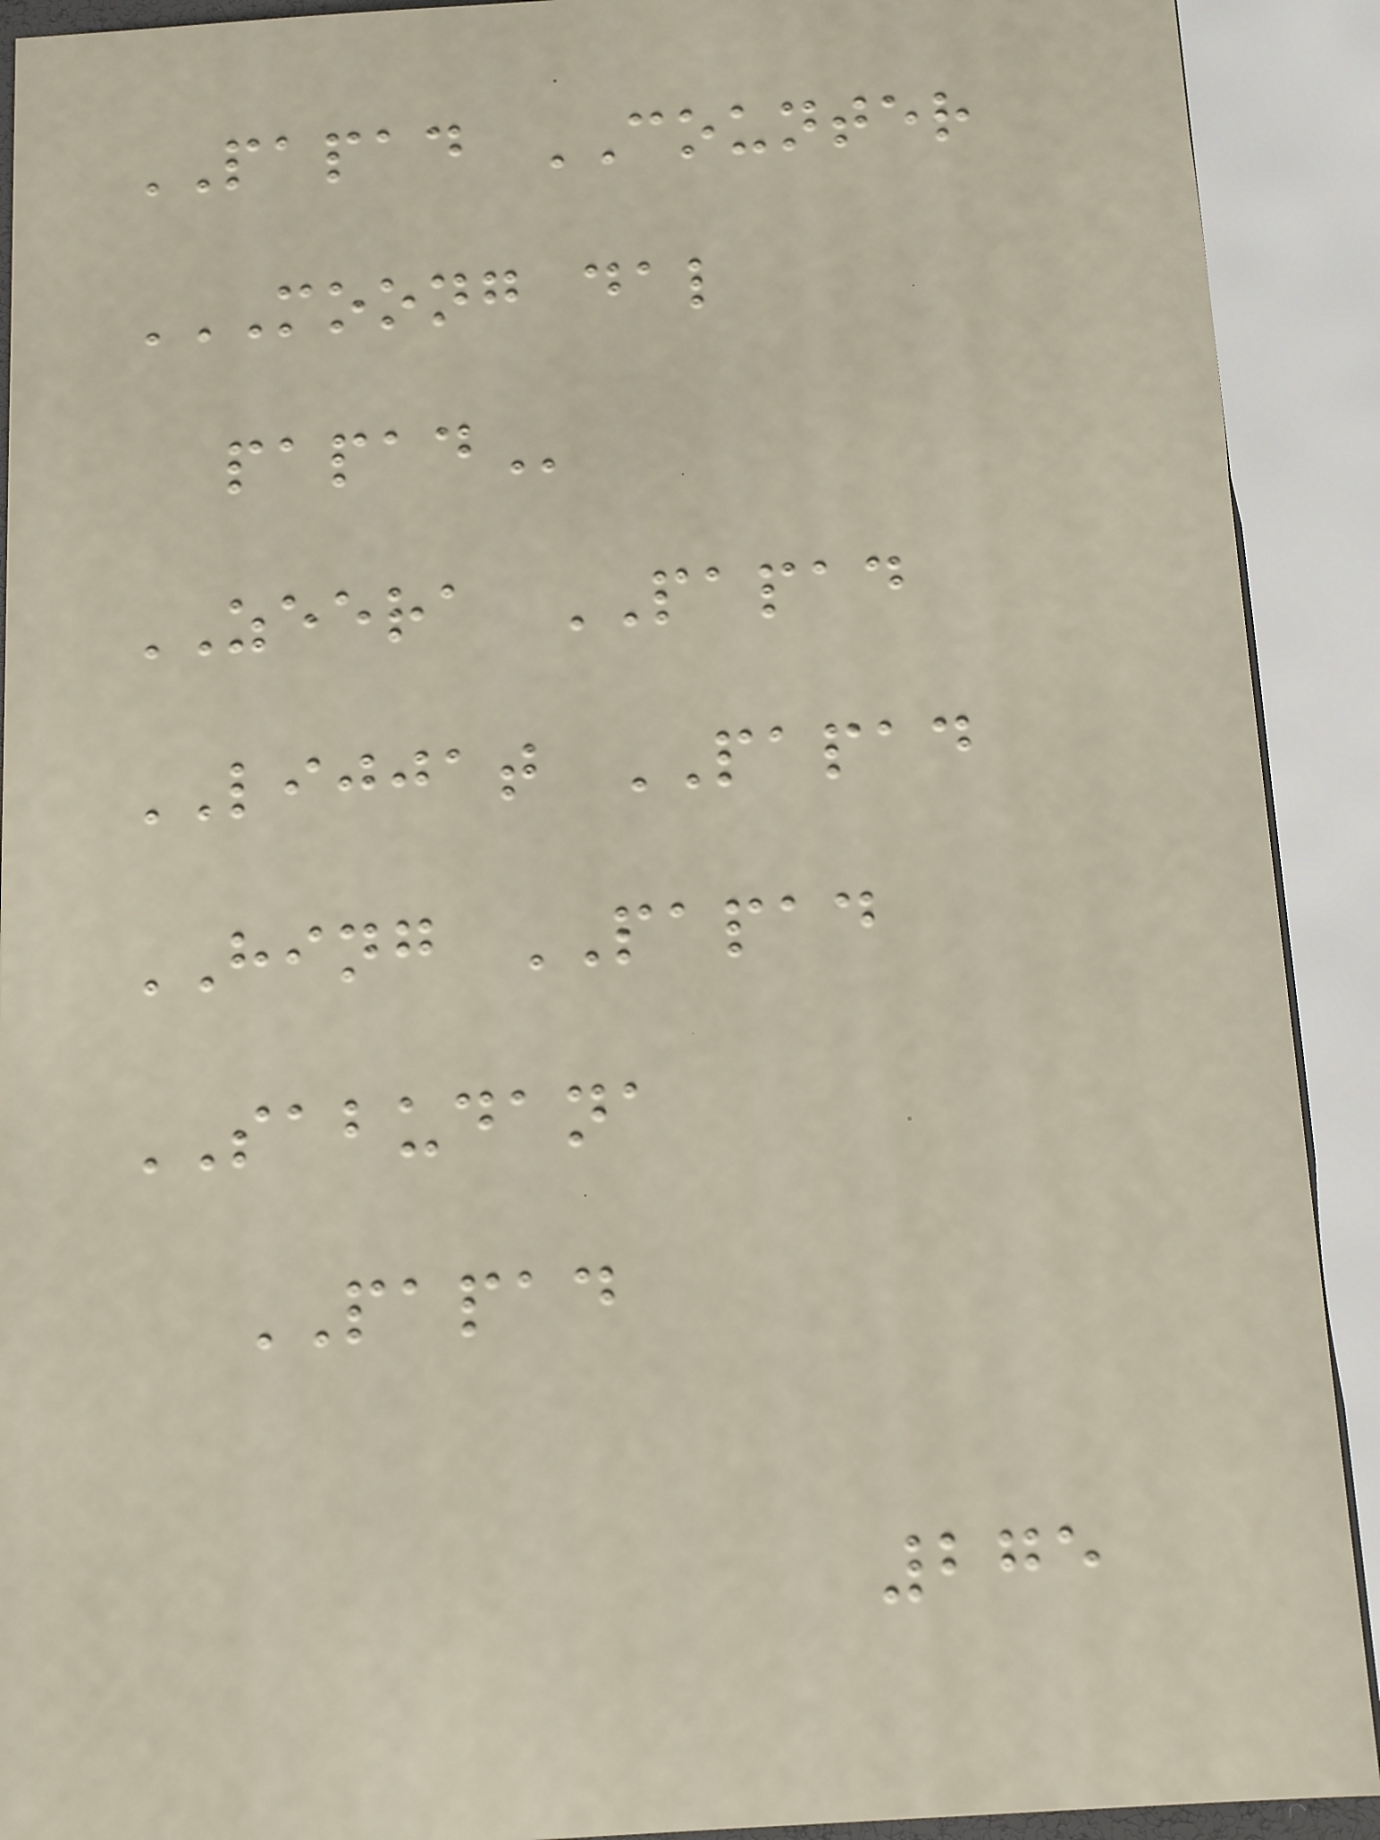PAPAD COUNTER
MOONG DAL
PAPAD
ZEERA PAPAD
LIJJAT PAPAD
HING PAPAD
SABUDANA
PAPAD
275
